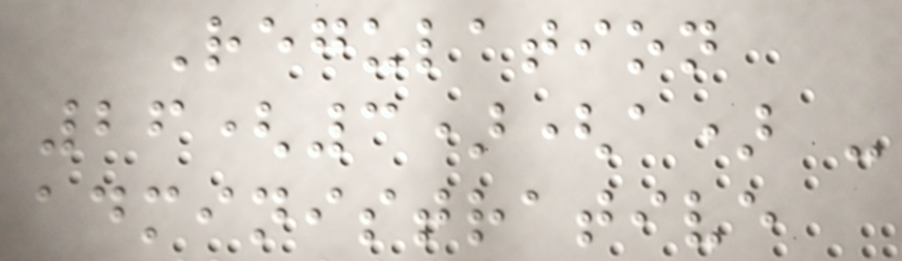Regulation
26(3)(a) -
administrative
